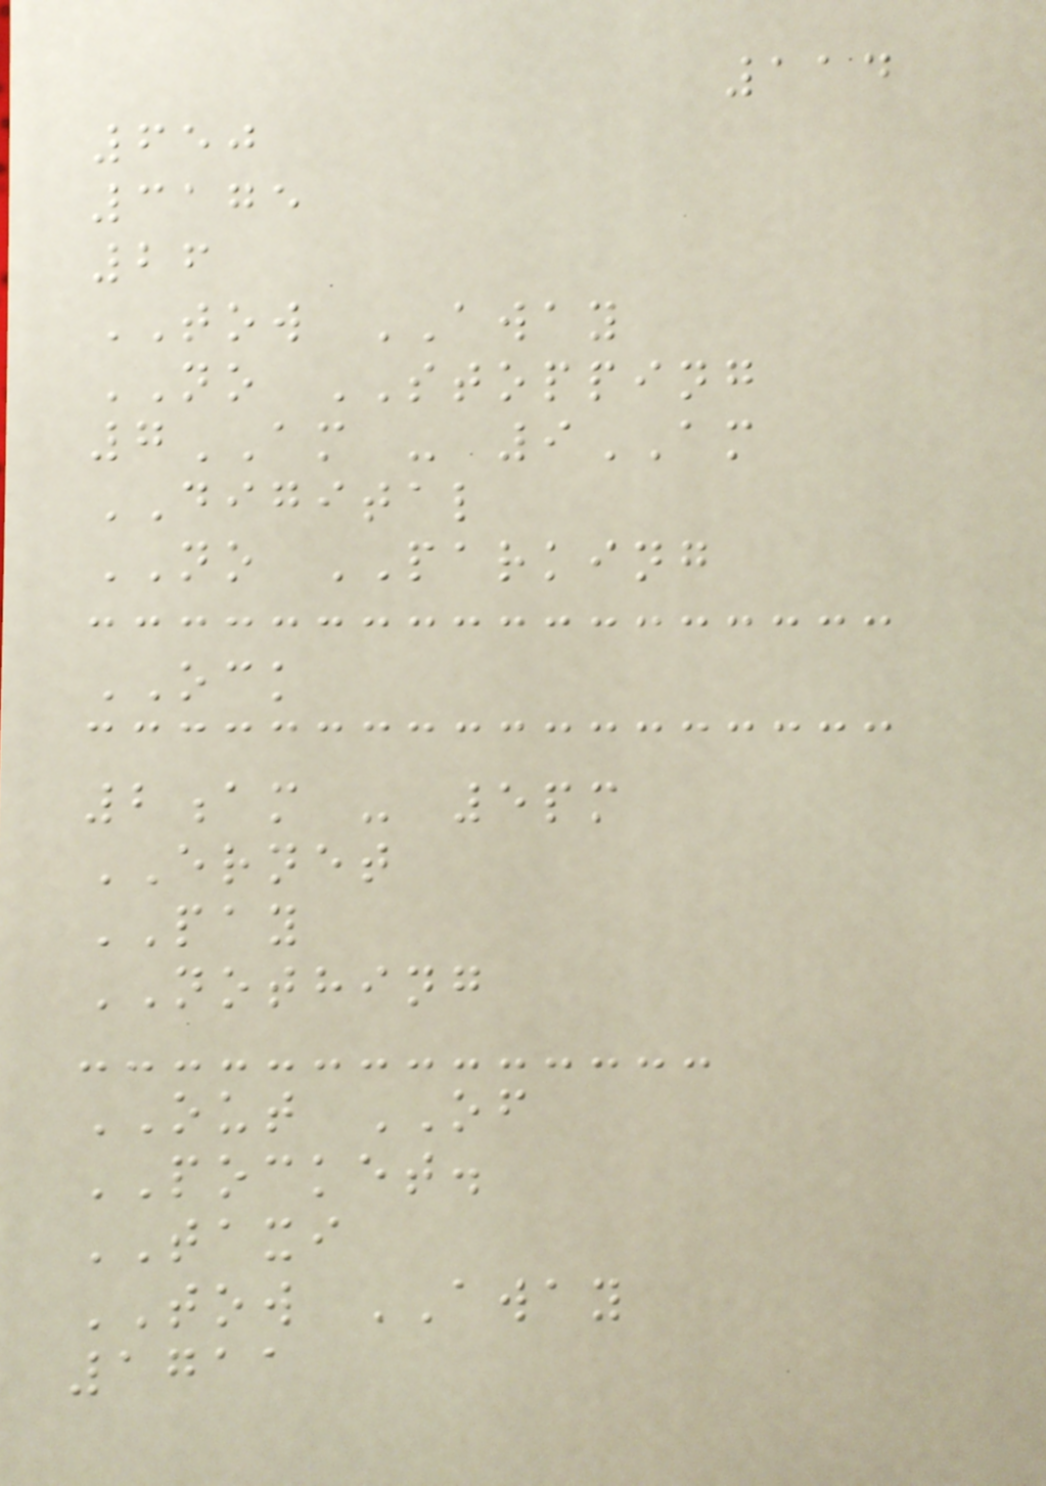114
650
3175
26
TOW AWAY
NO STOPPING
7AM - 9AM
DIGITAL
NO PARKING
OCK
2am - 5pm
ERNET
PAY
NOTHING
OUT OF
POCKET.
TAXI
TOW AWAY
1711
